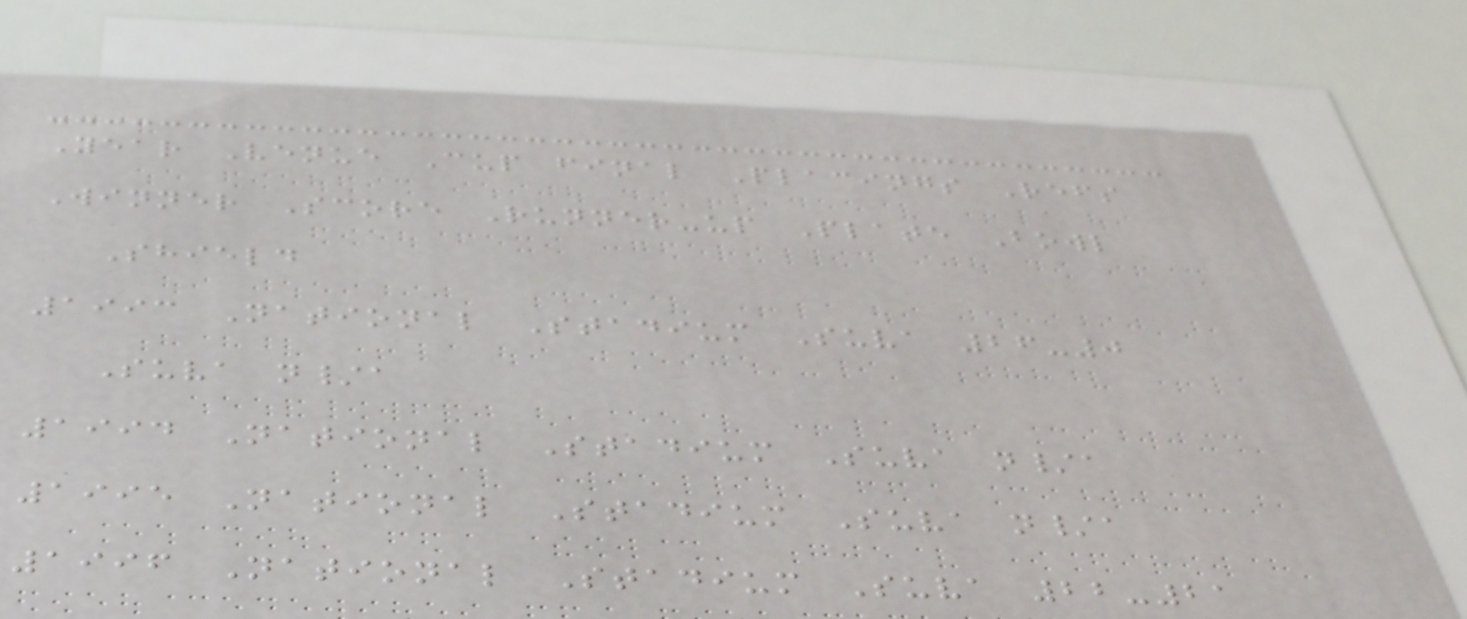Year Venue Cup final Placings Refs
Winner Score Runner-up Plate Bowl
Shield
1993 National Stadium Suva 26-0
Suva n/a
1994 National Stadium Suva n/a
1995 National Stadium Suva n/a
1996 National Stadium Suva 22-21
